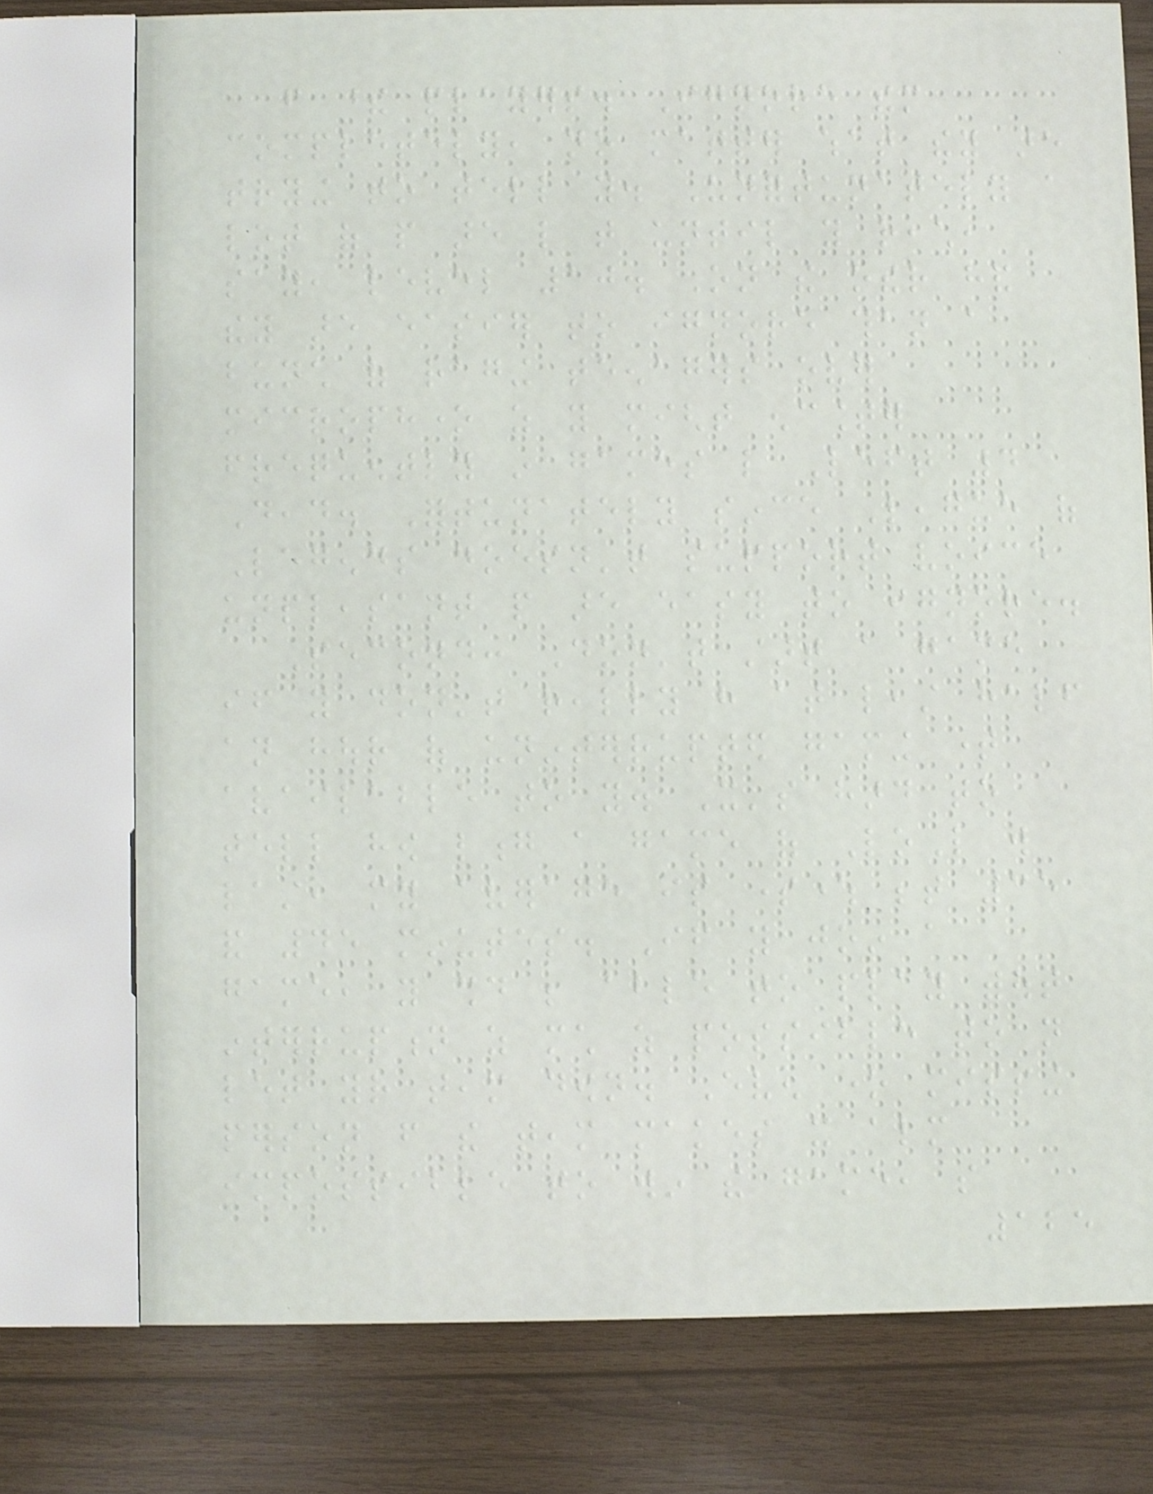from these players. Ignore them
completely, no matter what they are
trying to tell you. Unfortunately a
lot of people are like that until you reach,
say, level 10. On the other hand
they are easier to ignore than a
bunch of raging teenagers over
microphone as you might encounter
frequently in games like Left 4
Dead. Fortunately since League of
Legends doesn't support voice
unpleasant people are easy to ignore.
Second: Don't start a game
if you don't really have at least half
an hour of uninterrupted gaming time
available to you. It's hard to
tell how long a game of LoL will
last, my average is somewhere between 35
and 45 minutes. If you join a
game, you should be able to play without
interruption as much as possible to not
let your team down. Even one missing
person from the team makes it almost
impossible to win the game, so
125
